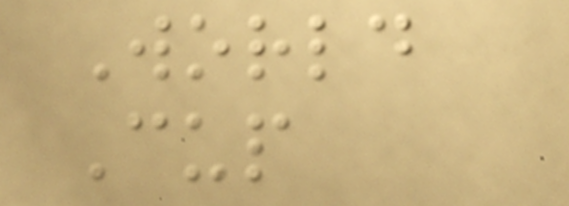World
Cup
